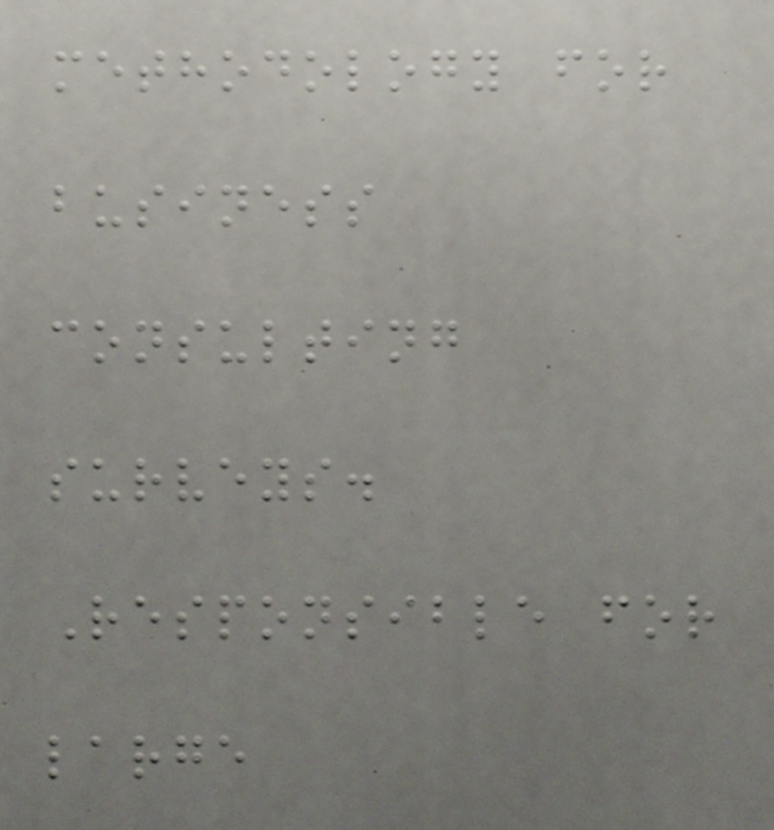methodology for
business
consulting
surveys.
Responsible for
large
